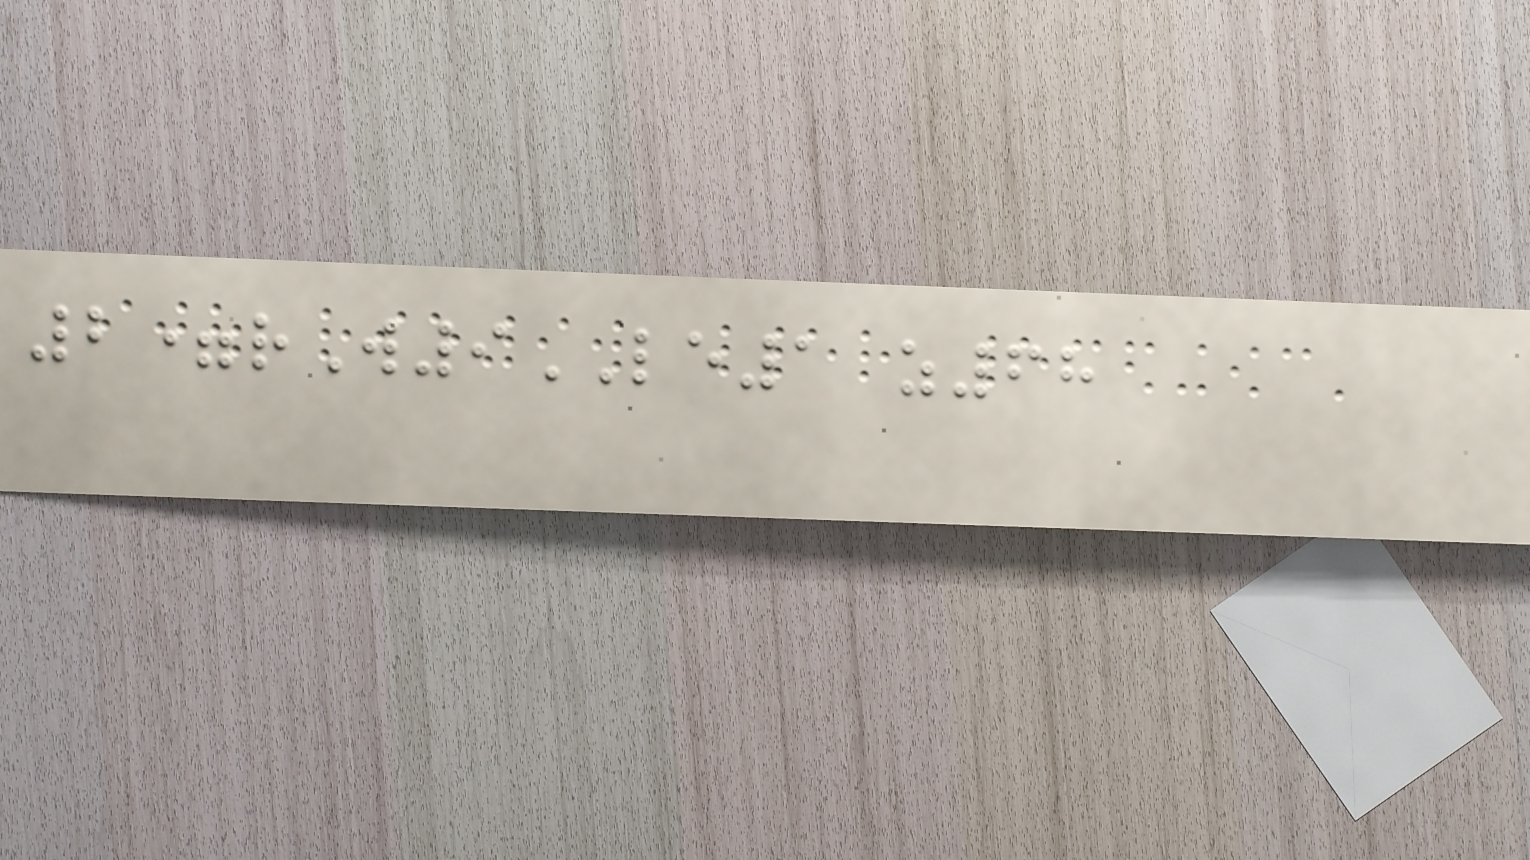2=rW9LE1 z68
